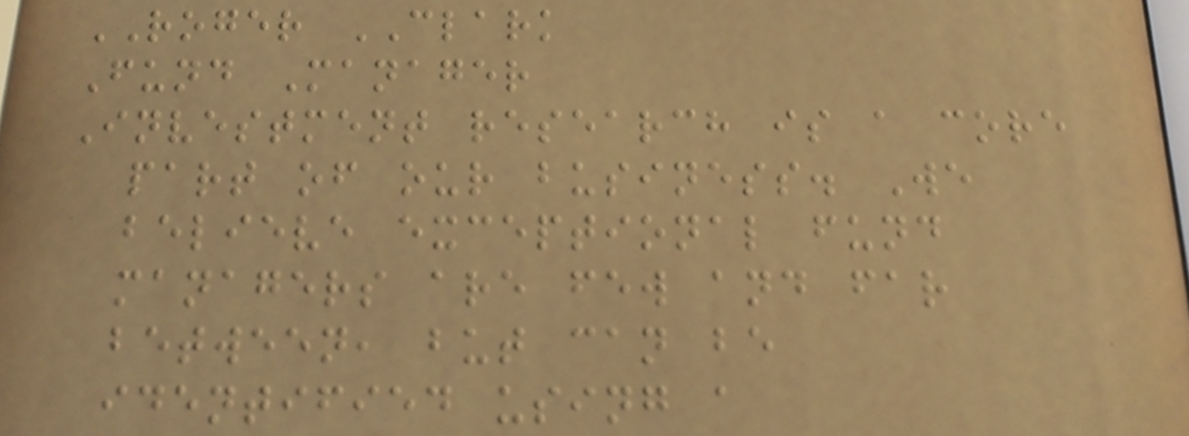ROGER CLARK
Fund Manager
Investment research is a core
part of our business. We
believe exceptional fund
managers are few and far
between, but can be
identified using a
